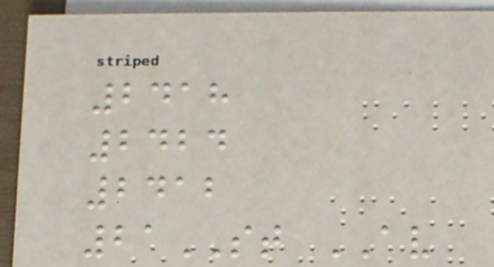2418
2424
2412
21ST AV
